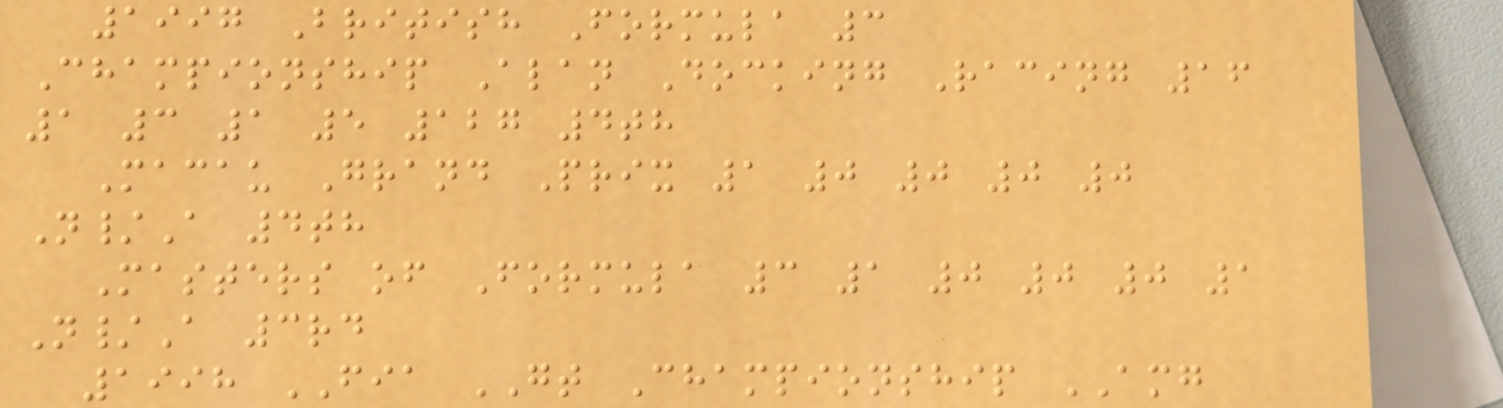1997 British Formula 3
Championship Alan Docking Racing 16
1 3 1 5 127 4th
Macau Grand Prix 1 0 0 0 0
N/A 4th
Masters of Formula 3 1 0 0 0 1
N/A 3rd
1998 FIA GT Championship AMG
